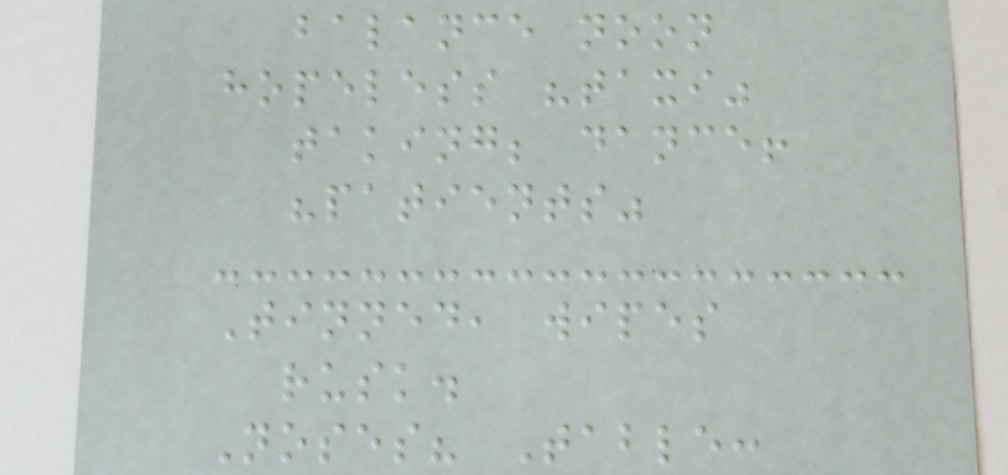balance noon
hopeless "taxi"
taking; dance!
"patients"
Tinned, wipes
rusk.
Noses? Table:
